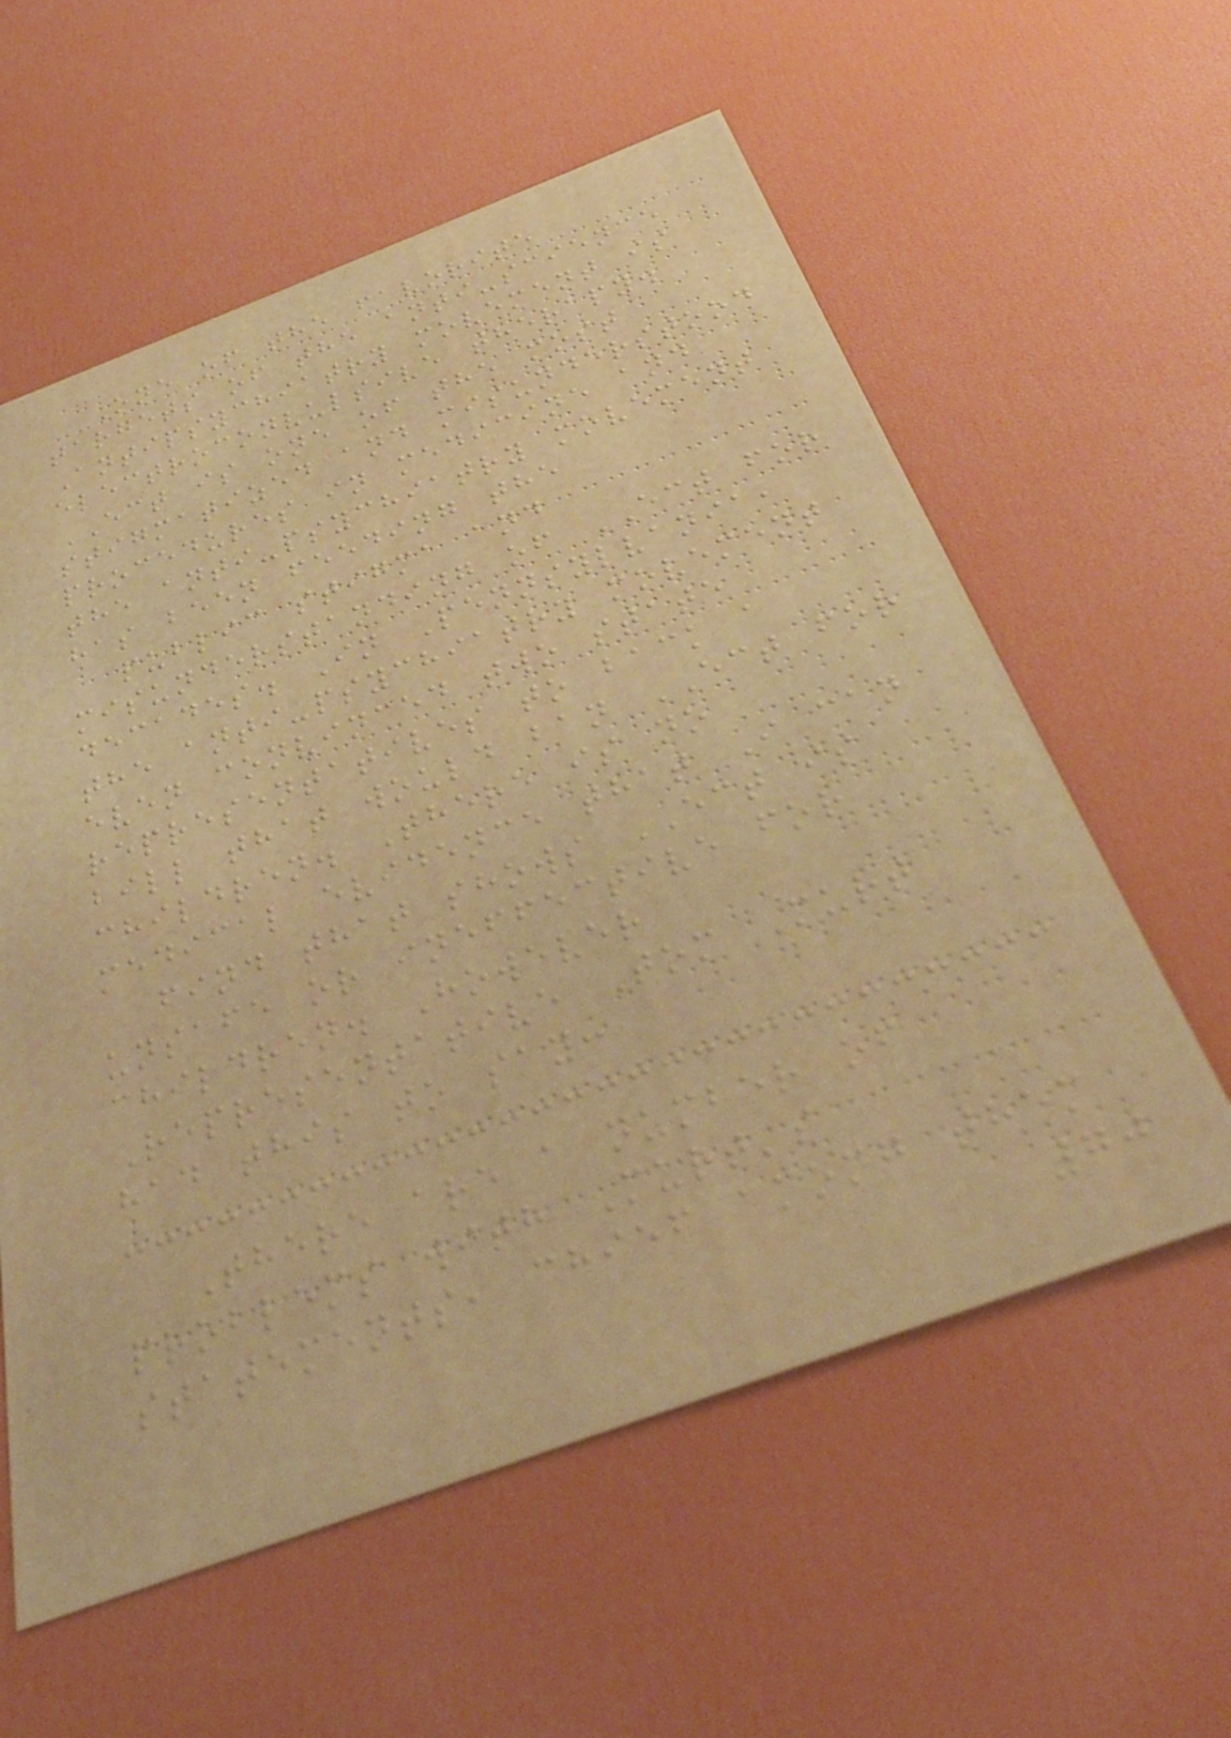One of the favorite
targets of the anti-science
Antipsychiatry movement is
electroconvulsive therapy.
ECT is one of the most
stigmatized and misunderstood
procedures in medicine and
the anti-psychiatry movement
has been feeding the
public stigma and
misunderstanding of ECT for
decades. In Pennsylvania,
the anti-psychiatry movement
even convinced two state
representatives to back a
bill that would ban ECT for
children. There is no
medical evidence that I can
find that shows ECT is
unsafe or ineffective for
children. However
Representative Tom Murt
had this to say:
There are a number of
problems with Murt's
statements, chief among them
70
